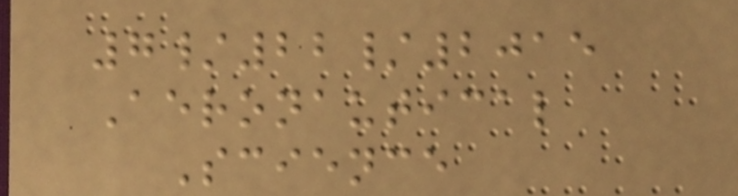7/22/2015
Aeronautical
Science
